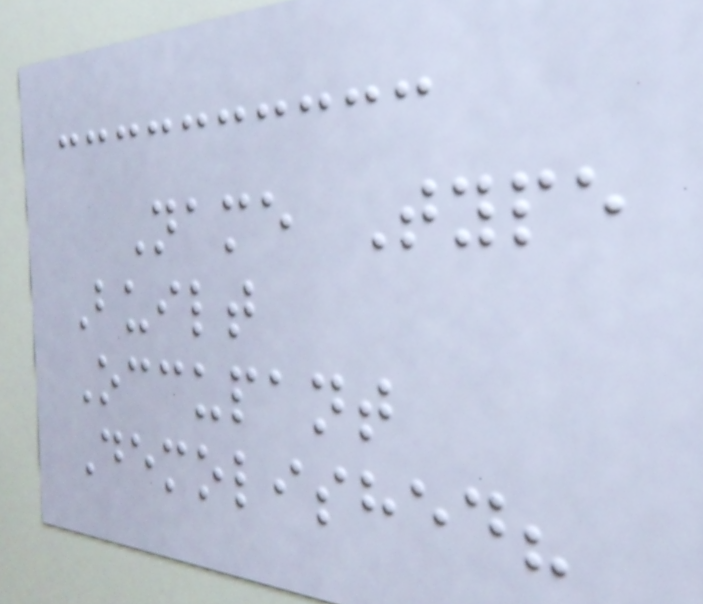Name Type
Built
Occupant
Demolished?
